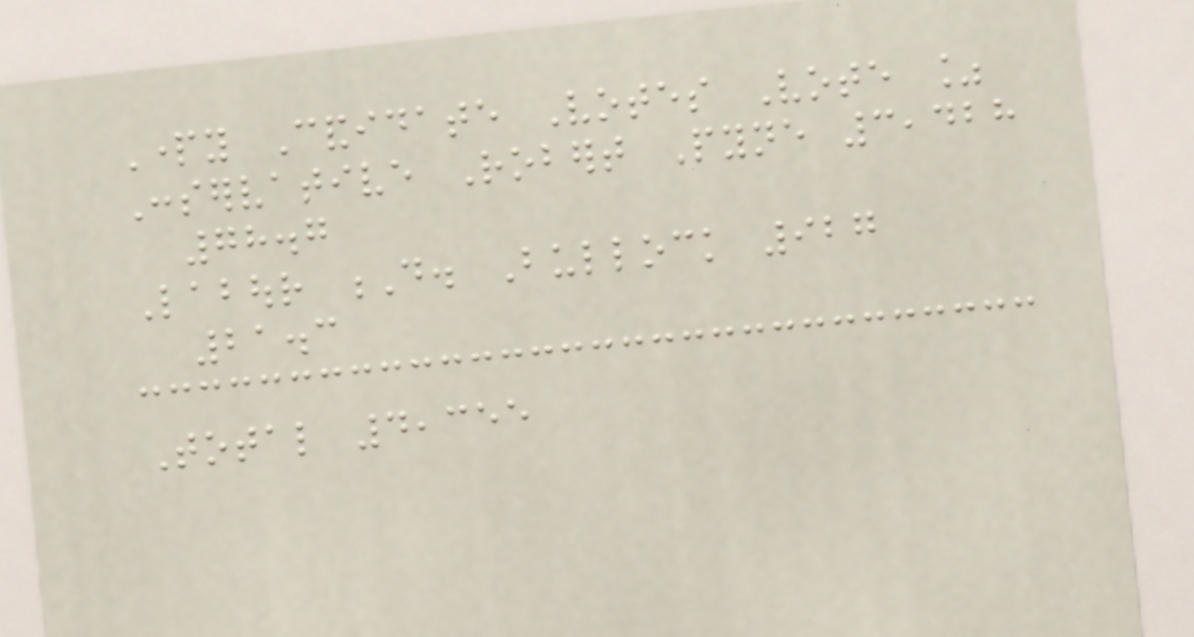Party Candidate Votes Vote %
Conservative Robert Pyne 3,428
78.7
Labour D. Bullock 927
21.3
Total 4,355
